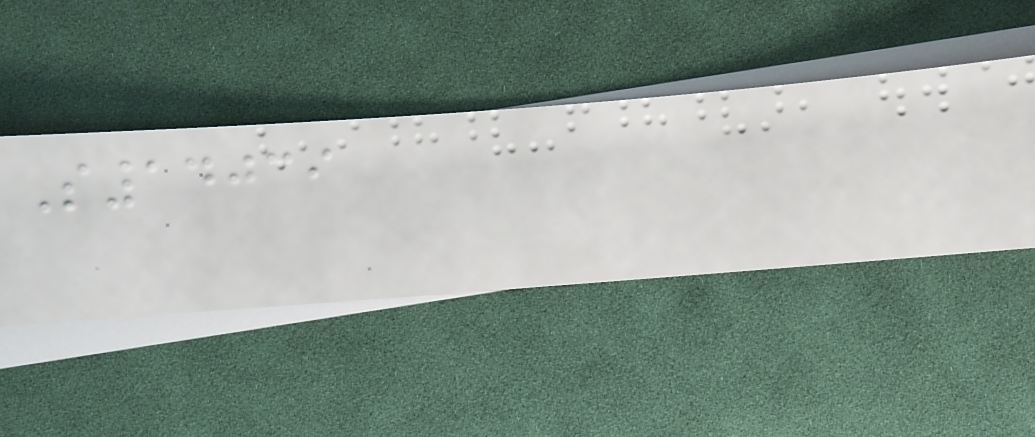S14039
